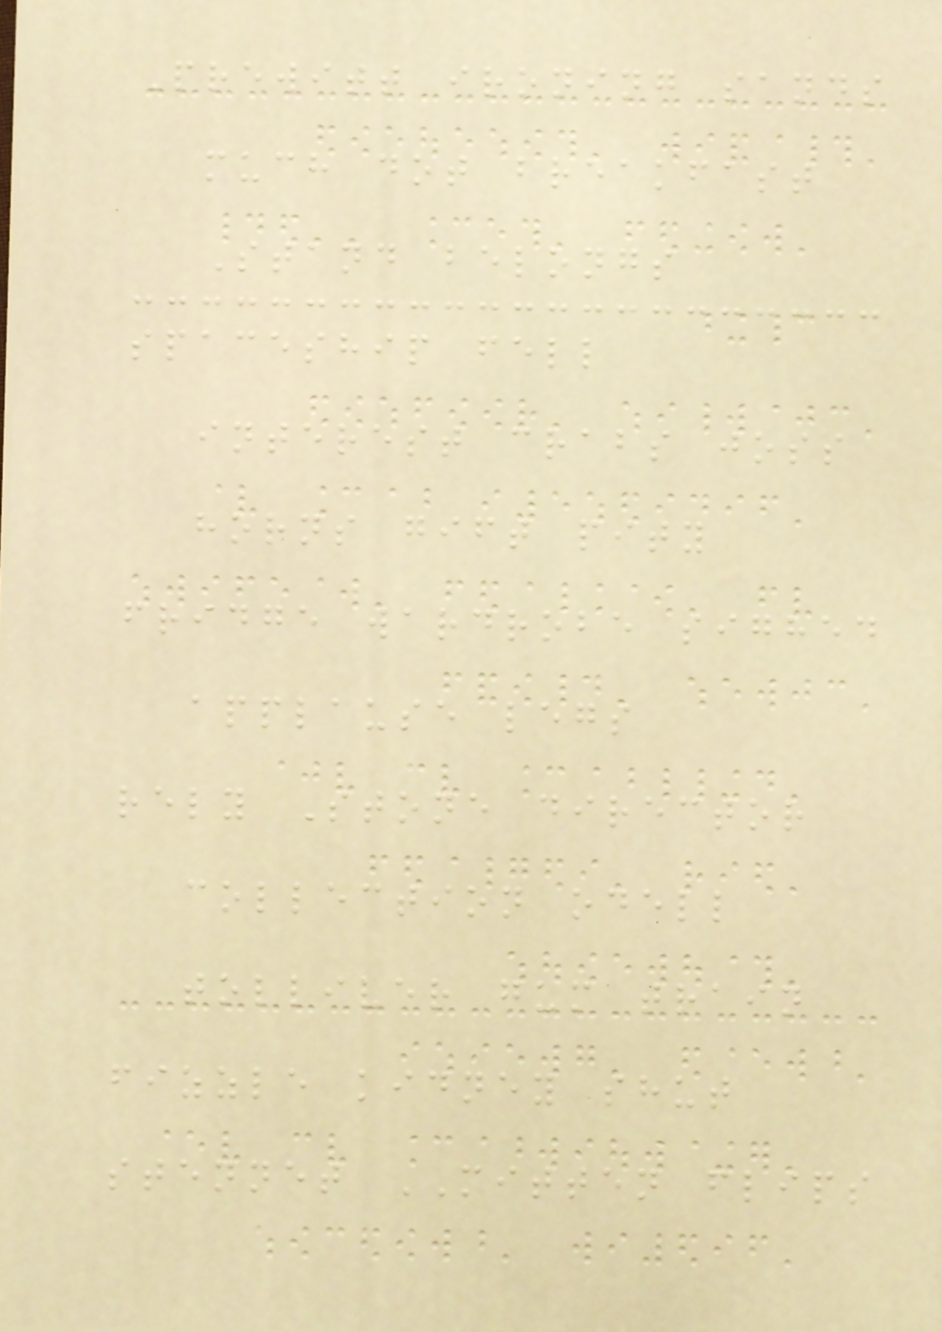Prewitt ironing sands
much dot breakfast
Stand belongs
spaceship fell
interest crabs joss
horns gift pity
fridge wardrobe sighed
applause legs
rely Stone director
collection odell
tolliver gum train
fizzle kidney shut
stennet MITTEN flips
